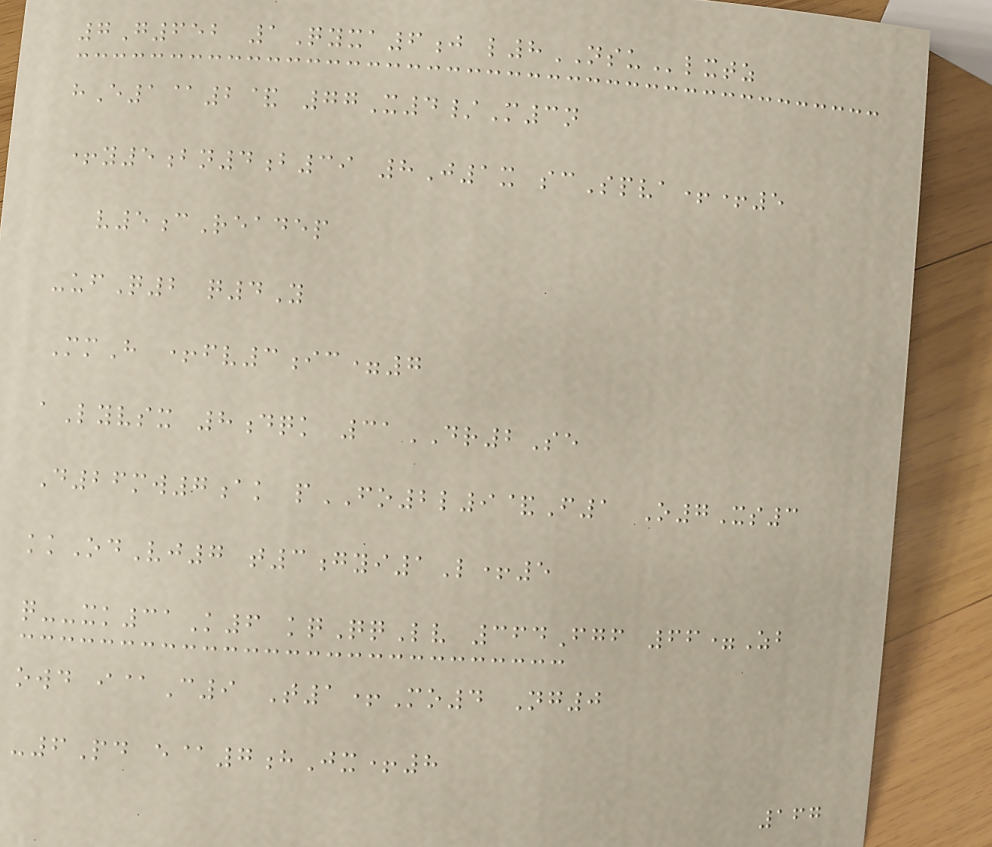7G652 1Qyxa6j l8NSUlxtz
hE1@2& 77X4/M3n
+y5bn4b39 8J1x scSpva++5
v5cReadep
-ufQ2 q4Y
MmH +fv3ic=7
aLyvsx 8dqk 31DR2Se
D26mw7ak pFO2l9&F1 O7Xs3
kkOdVj7 t3gyi1L+5
q--xk31K6 kqQqLv 364Fgf 66=Zb
owd i@C9 T1+Mo4 Ng0
-6Pd e@7hJx+8
167
